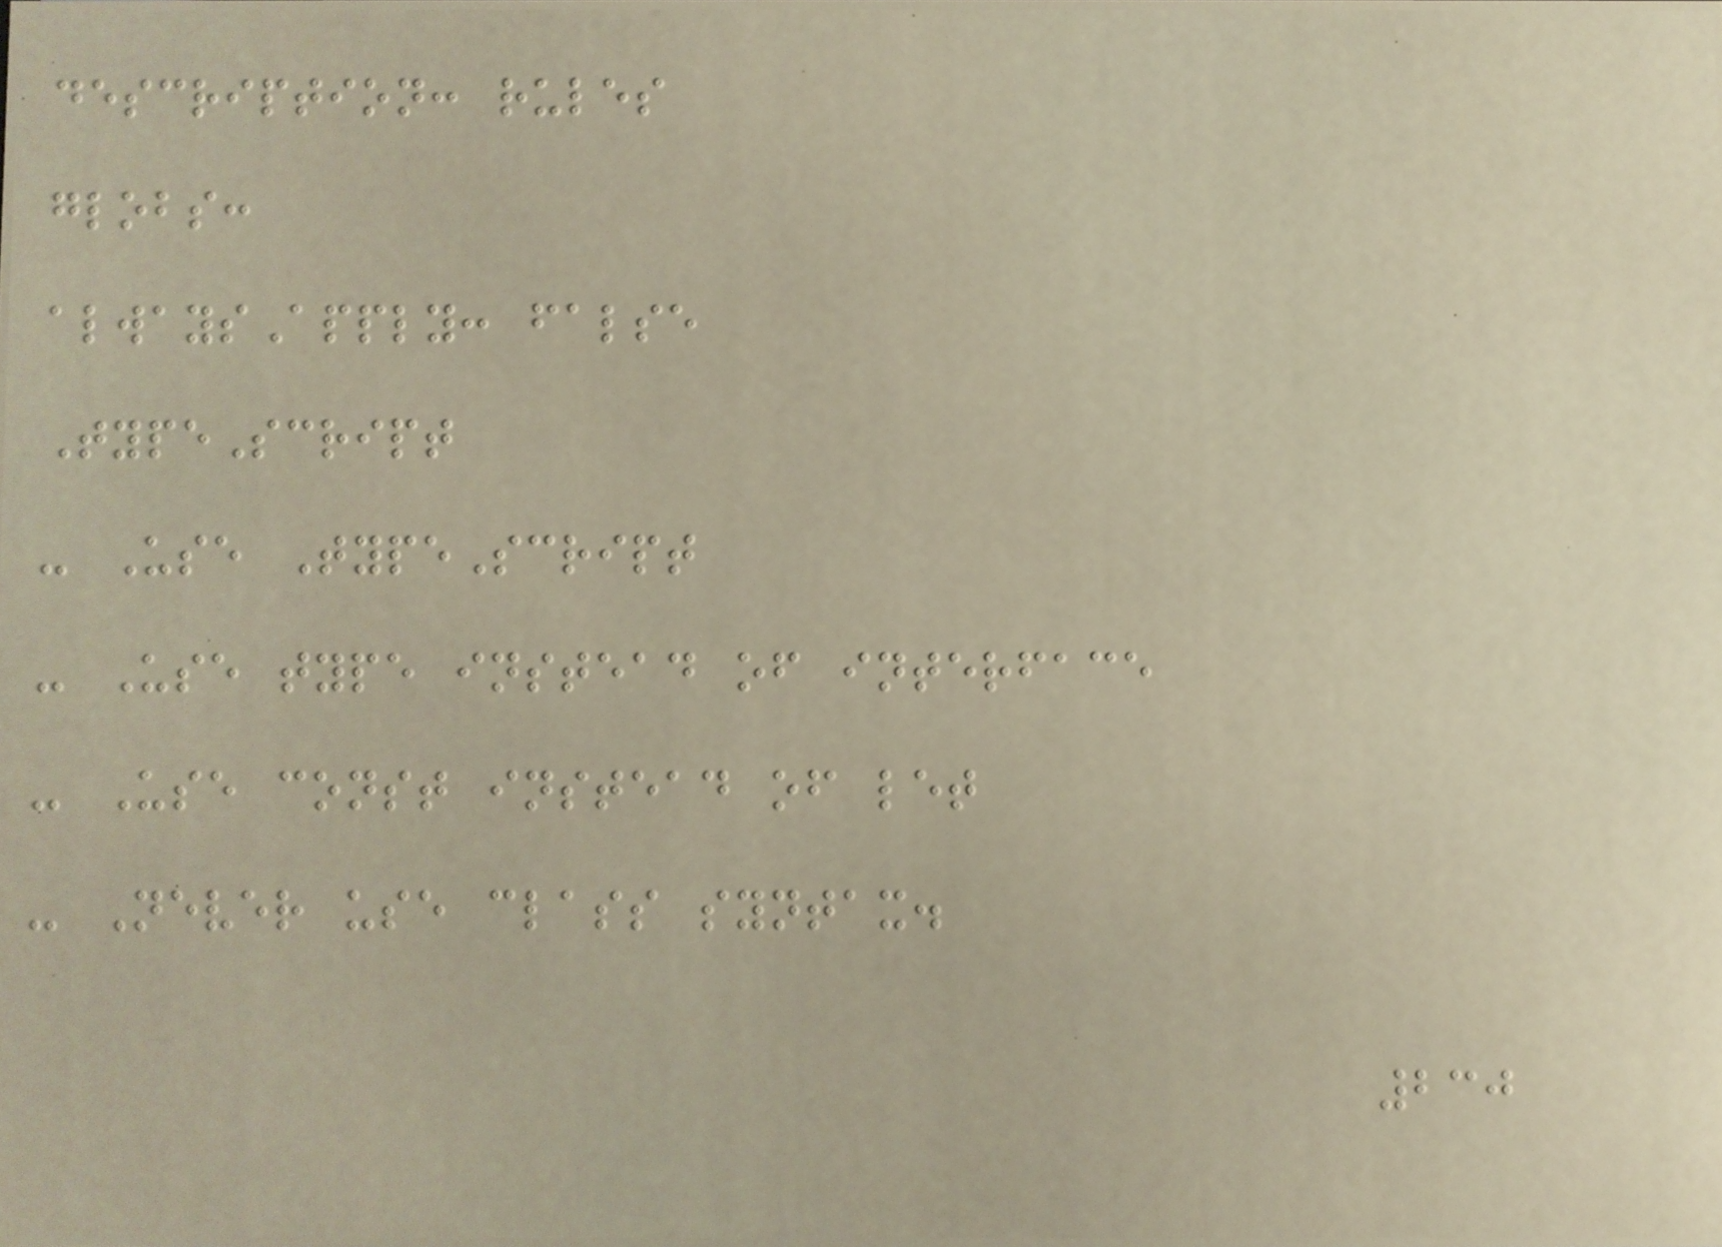description: rules
globs:
alwaysApply: false
TypeScript
- Use TypeScript
- Use type instead of interface
- Use const instead of let
- Never use class syntax.
230
